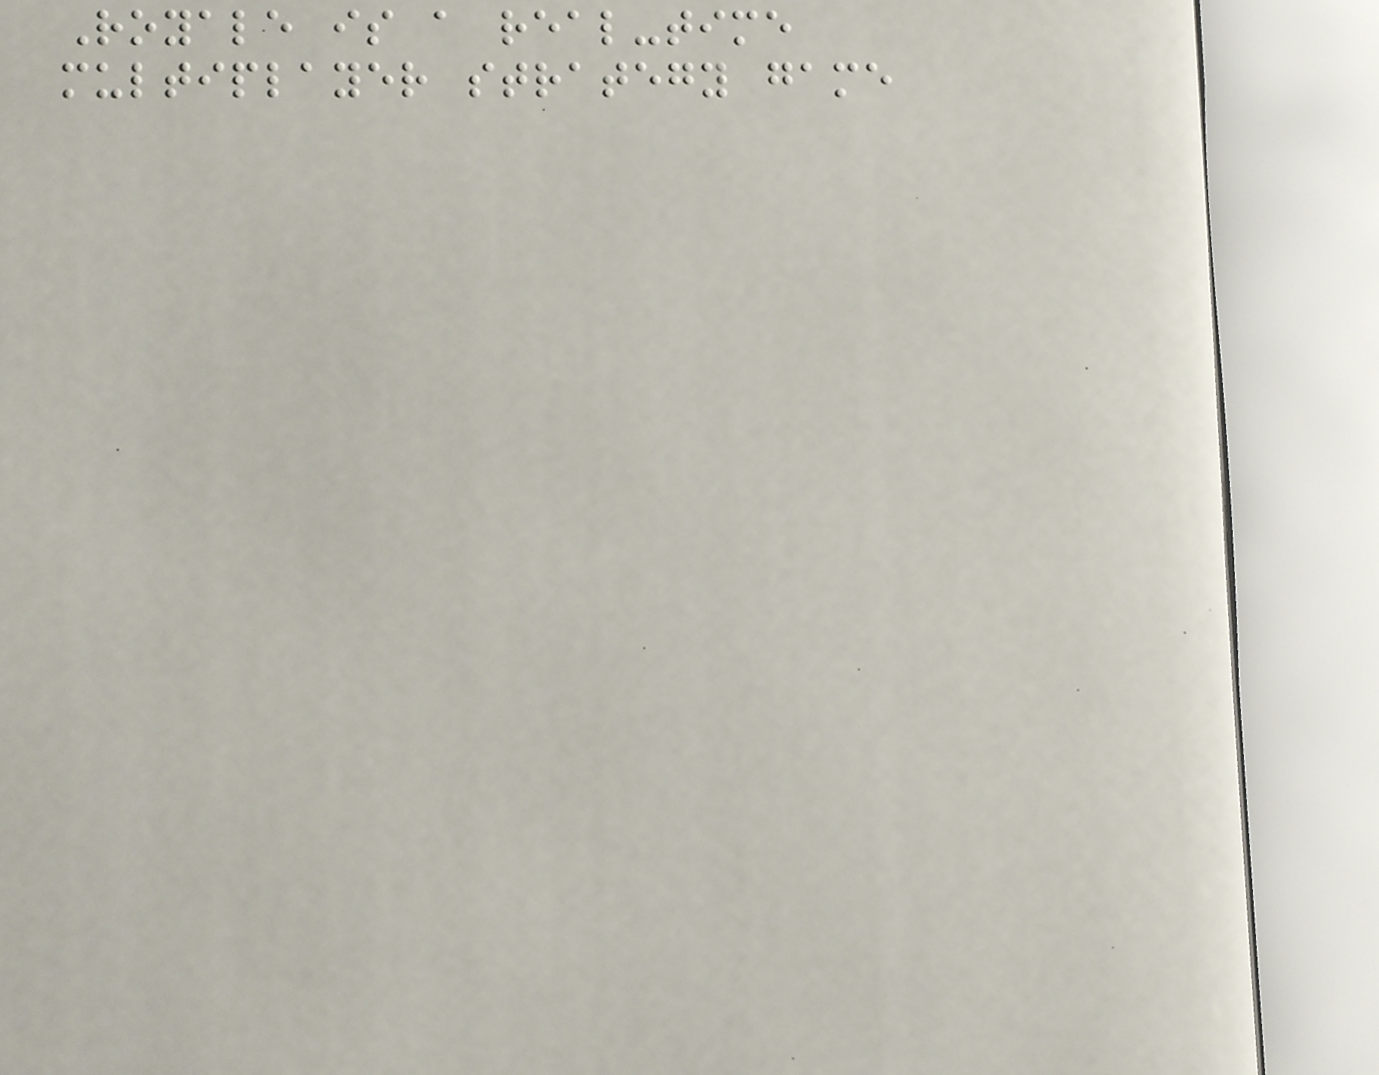Royale is a real-time
multiplayer strategy game
